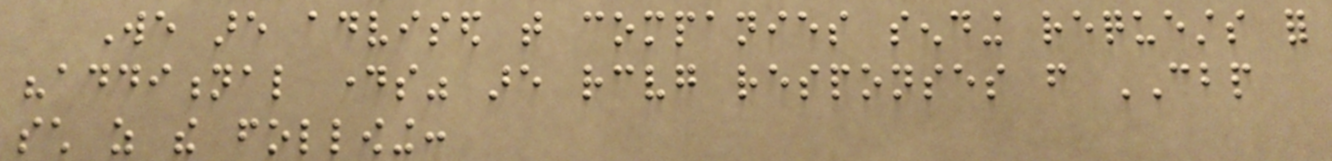We are advised that companies sending requests for
"additional days" are receiving responses from CBP
such as the following:
